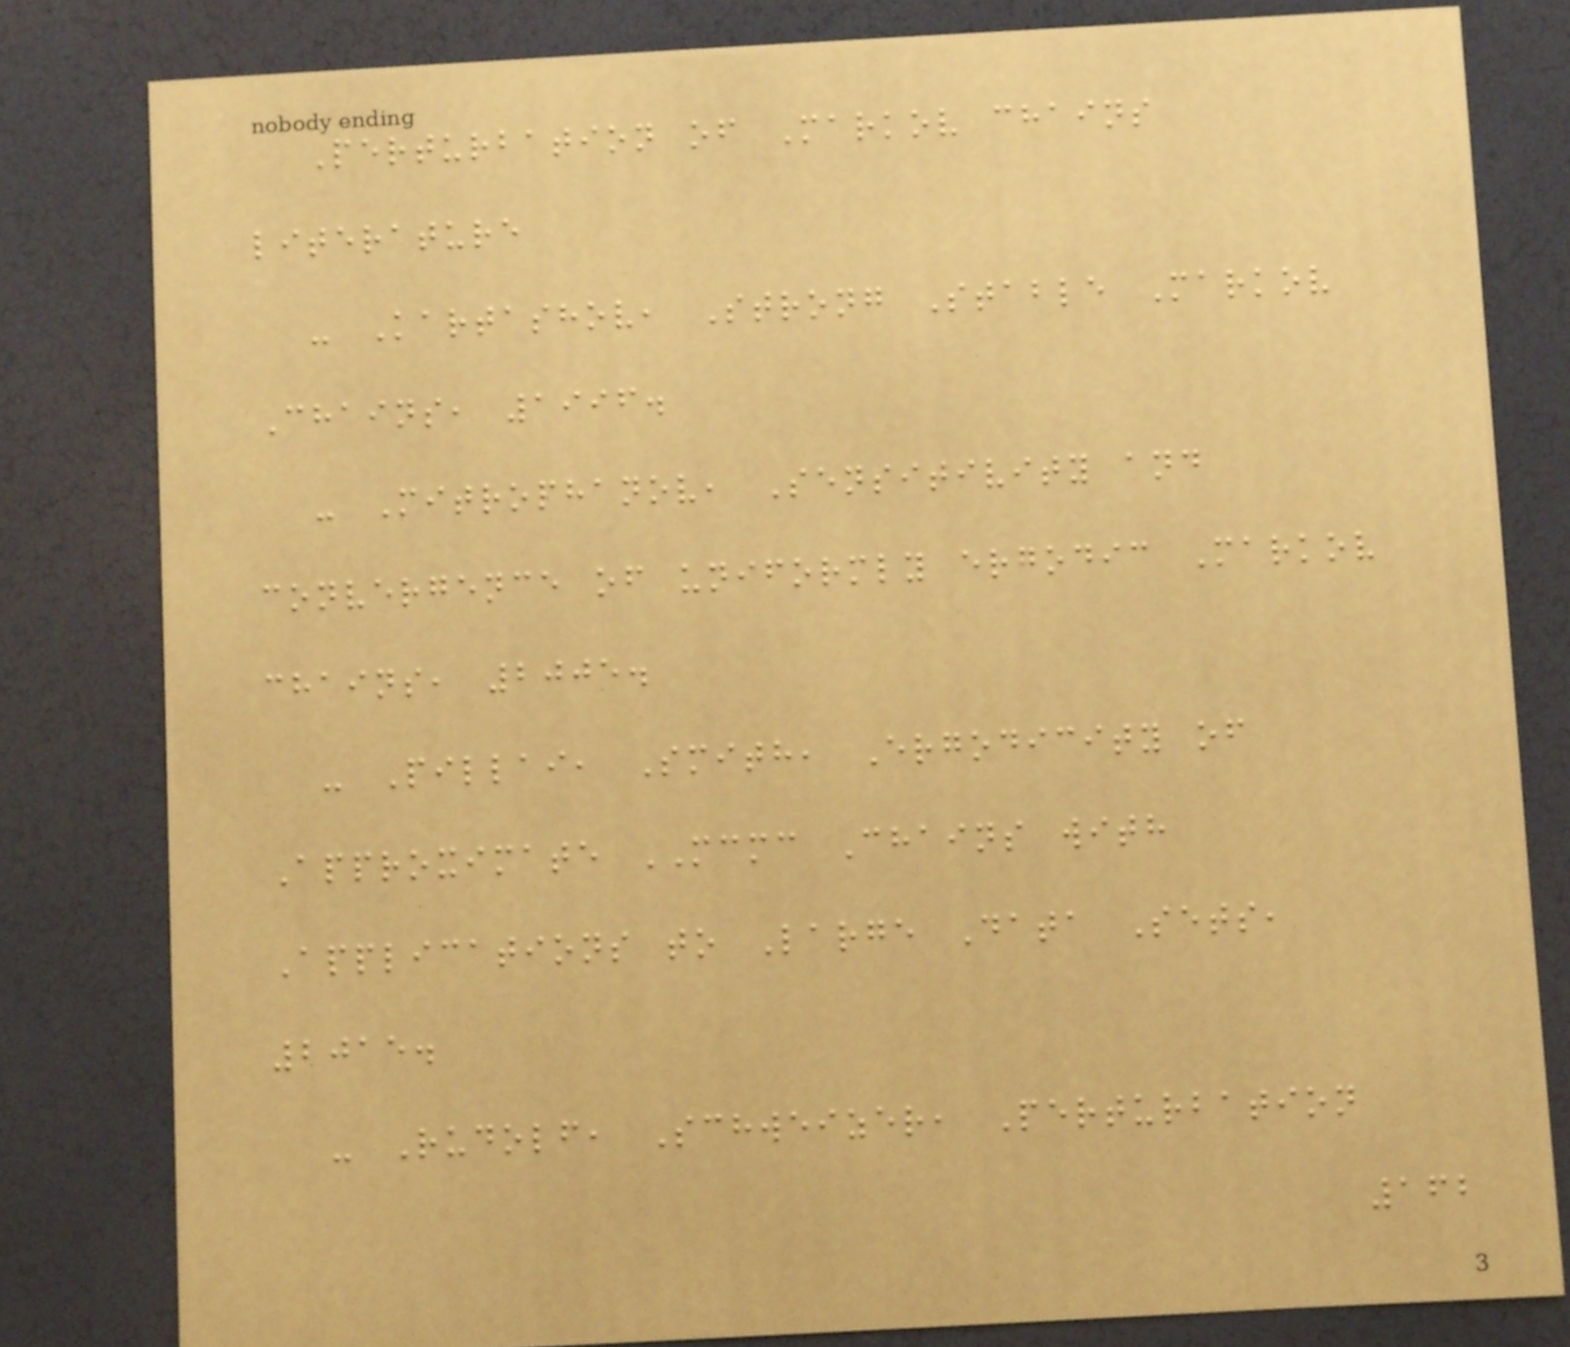Perturbation of Markov chains
literature
- Kartashov, Strong Stable Markov
Chains, 1996.
- Mitrophanov, Sensitivity and
convergence of uniformly ergodic Markov
chains, 2005.
- Pillai, Smith, Ergodicity of
Approximate MCMC Chains with
Applications to Large Data Sets,
2015.
- Rudolf, Schweizer, Perturbation
162
